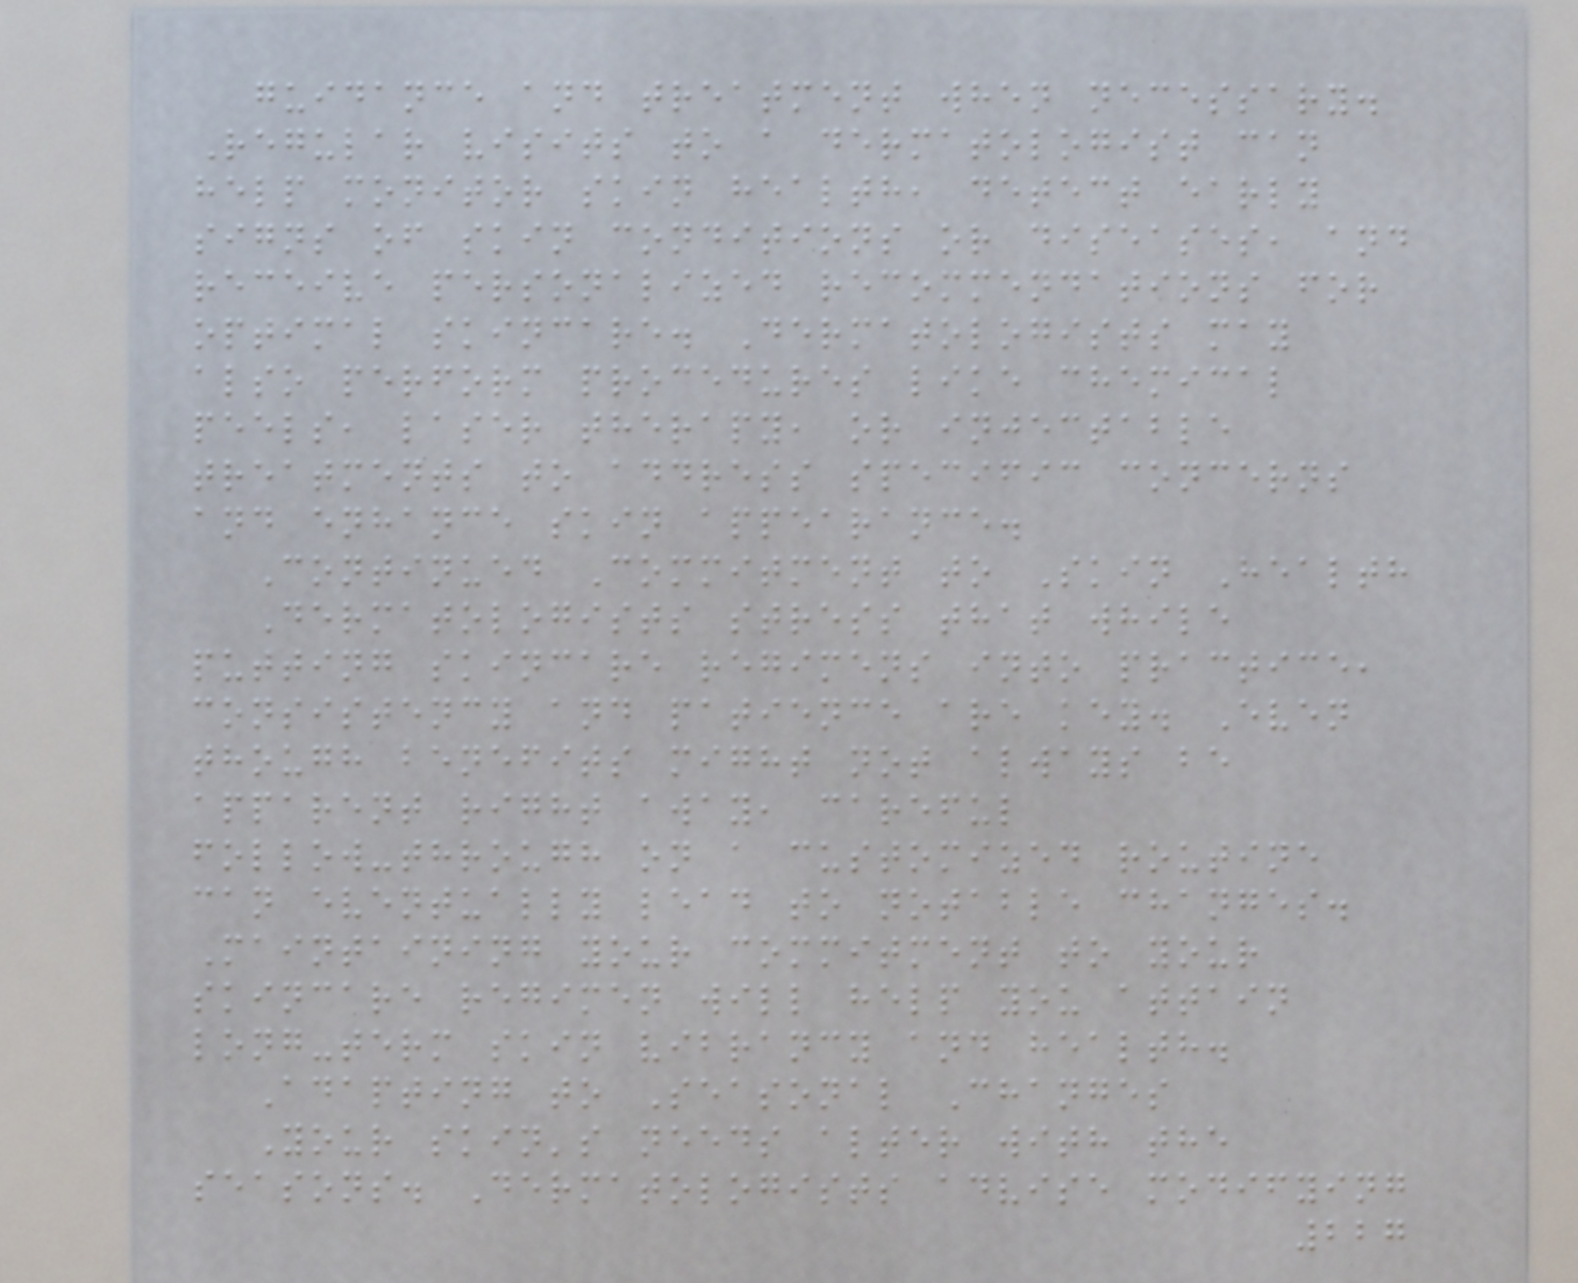guidance and treatment when necessary.
Regular visits to a dermatologist can
help monitor skin health, detect early
signs of skin conditions or diseases, and
receive personalized recommendations for
optimal skincare. Dermatologists may
also perform procedures like chemical
peels, laser therapy, or injectable
treatments to address specific concerns
and enhance skin appearance.
Continued Commitment to Skin Health
Dermatologists stress that while
putting skincare regimens into practice,
consistency and patience are key. Even
though benefits might not always be
apparent right away, careful
follow-through on a customized routine
can eventually lead to notable changes.
Maintaining your commitment to your
skincare regimen will help you attain
long-term skin vibrancy and health.
Adapting to Seasonal Changes
Your skin's needs alter with the
seasons. Dermatologists advise modifying
227
